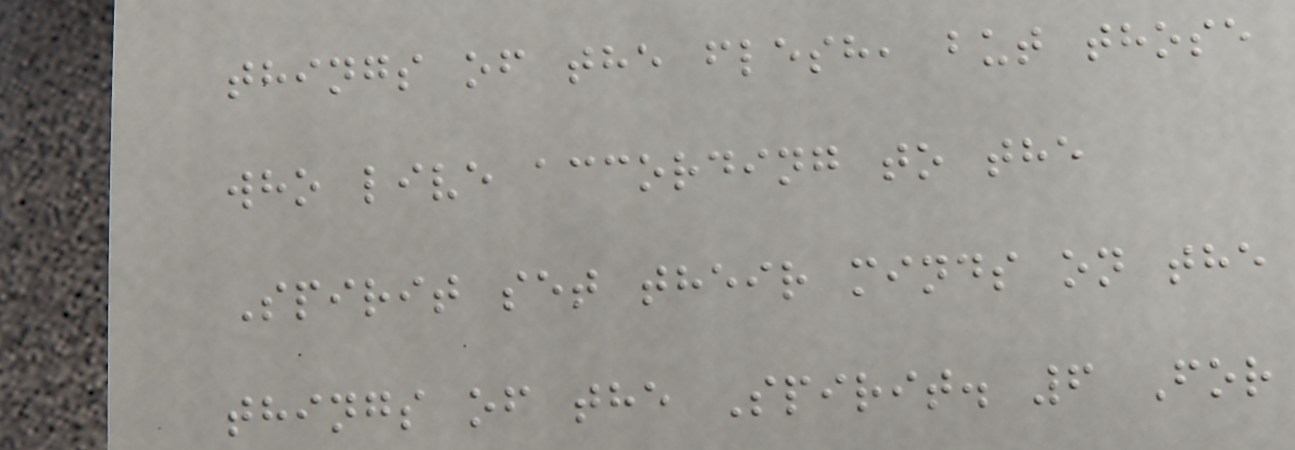things of the flesh, but those
who live according to the
Spirit set their minds on the
things of the Spirit. 6 For
